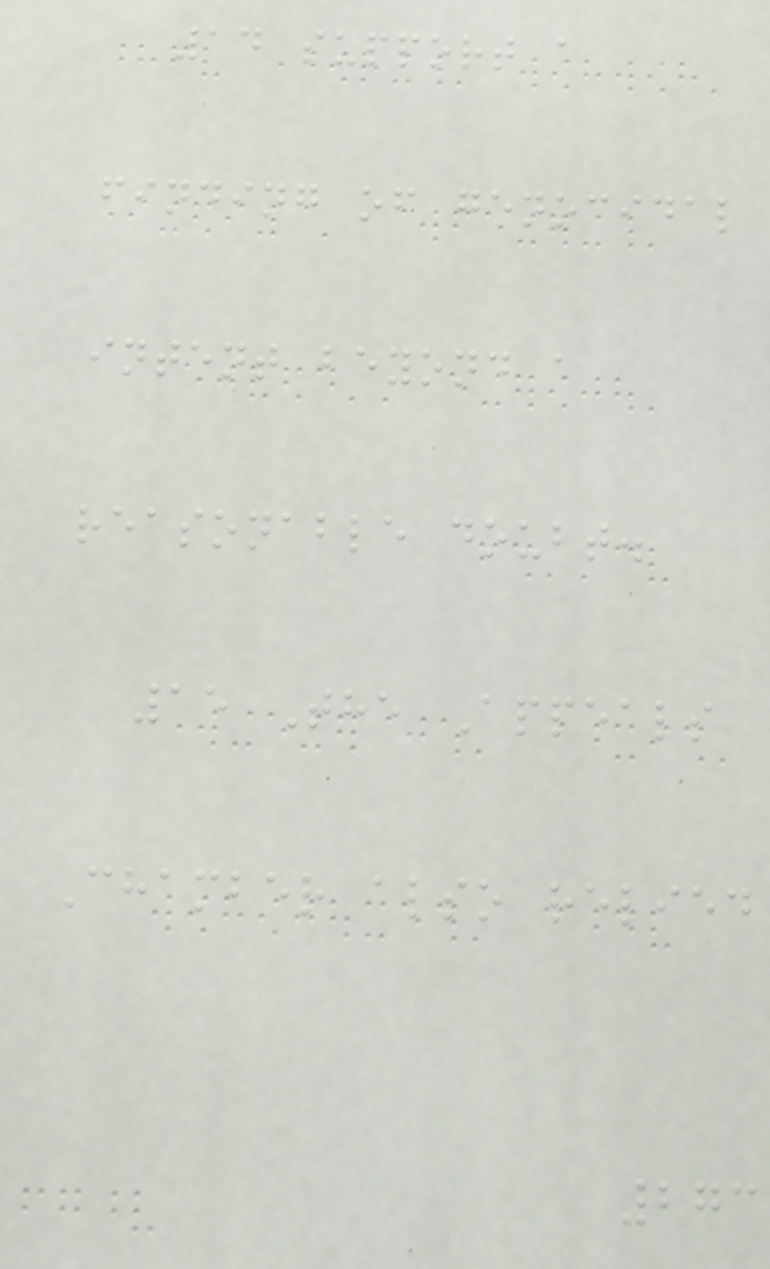14 support a
finding of genocidal
intent beyond a
reasonable doubt.
15 The Appeals
Chamber also relied
273
